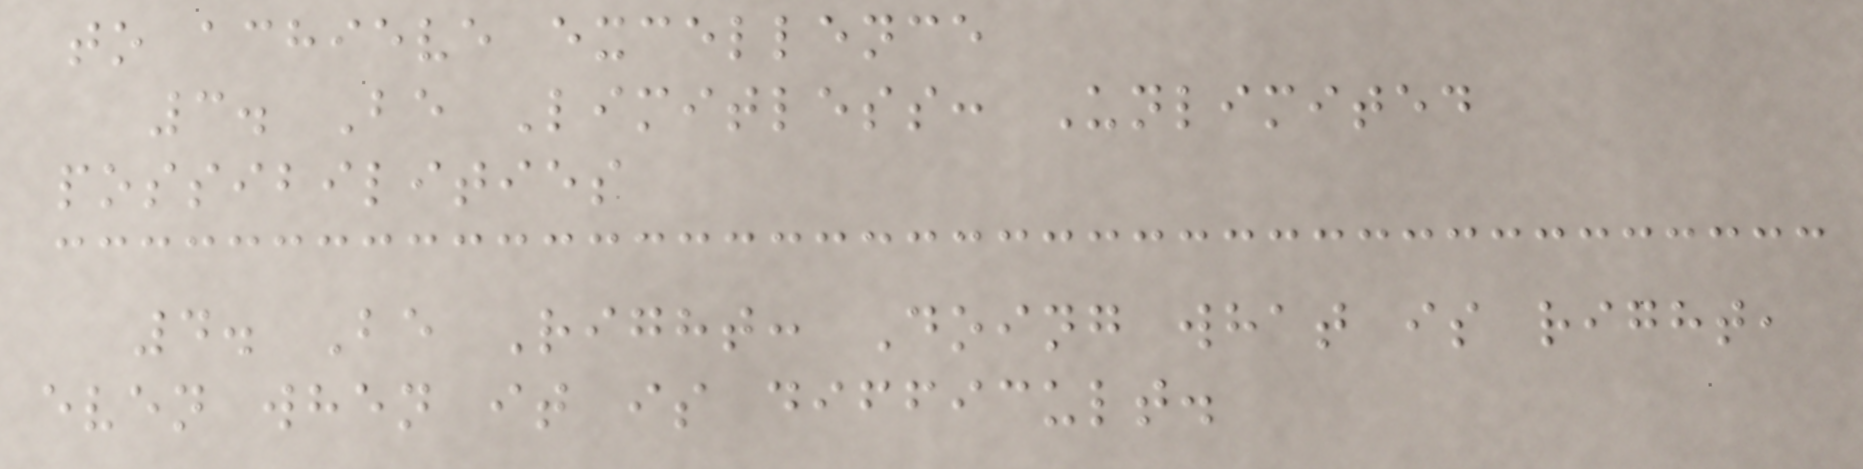to achieve excellence
3. Be Limitless: Unlimited
possibilities
4. Be Right: Doing what is right,
even when it is difficult.
